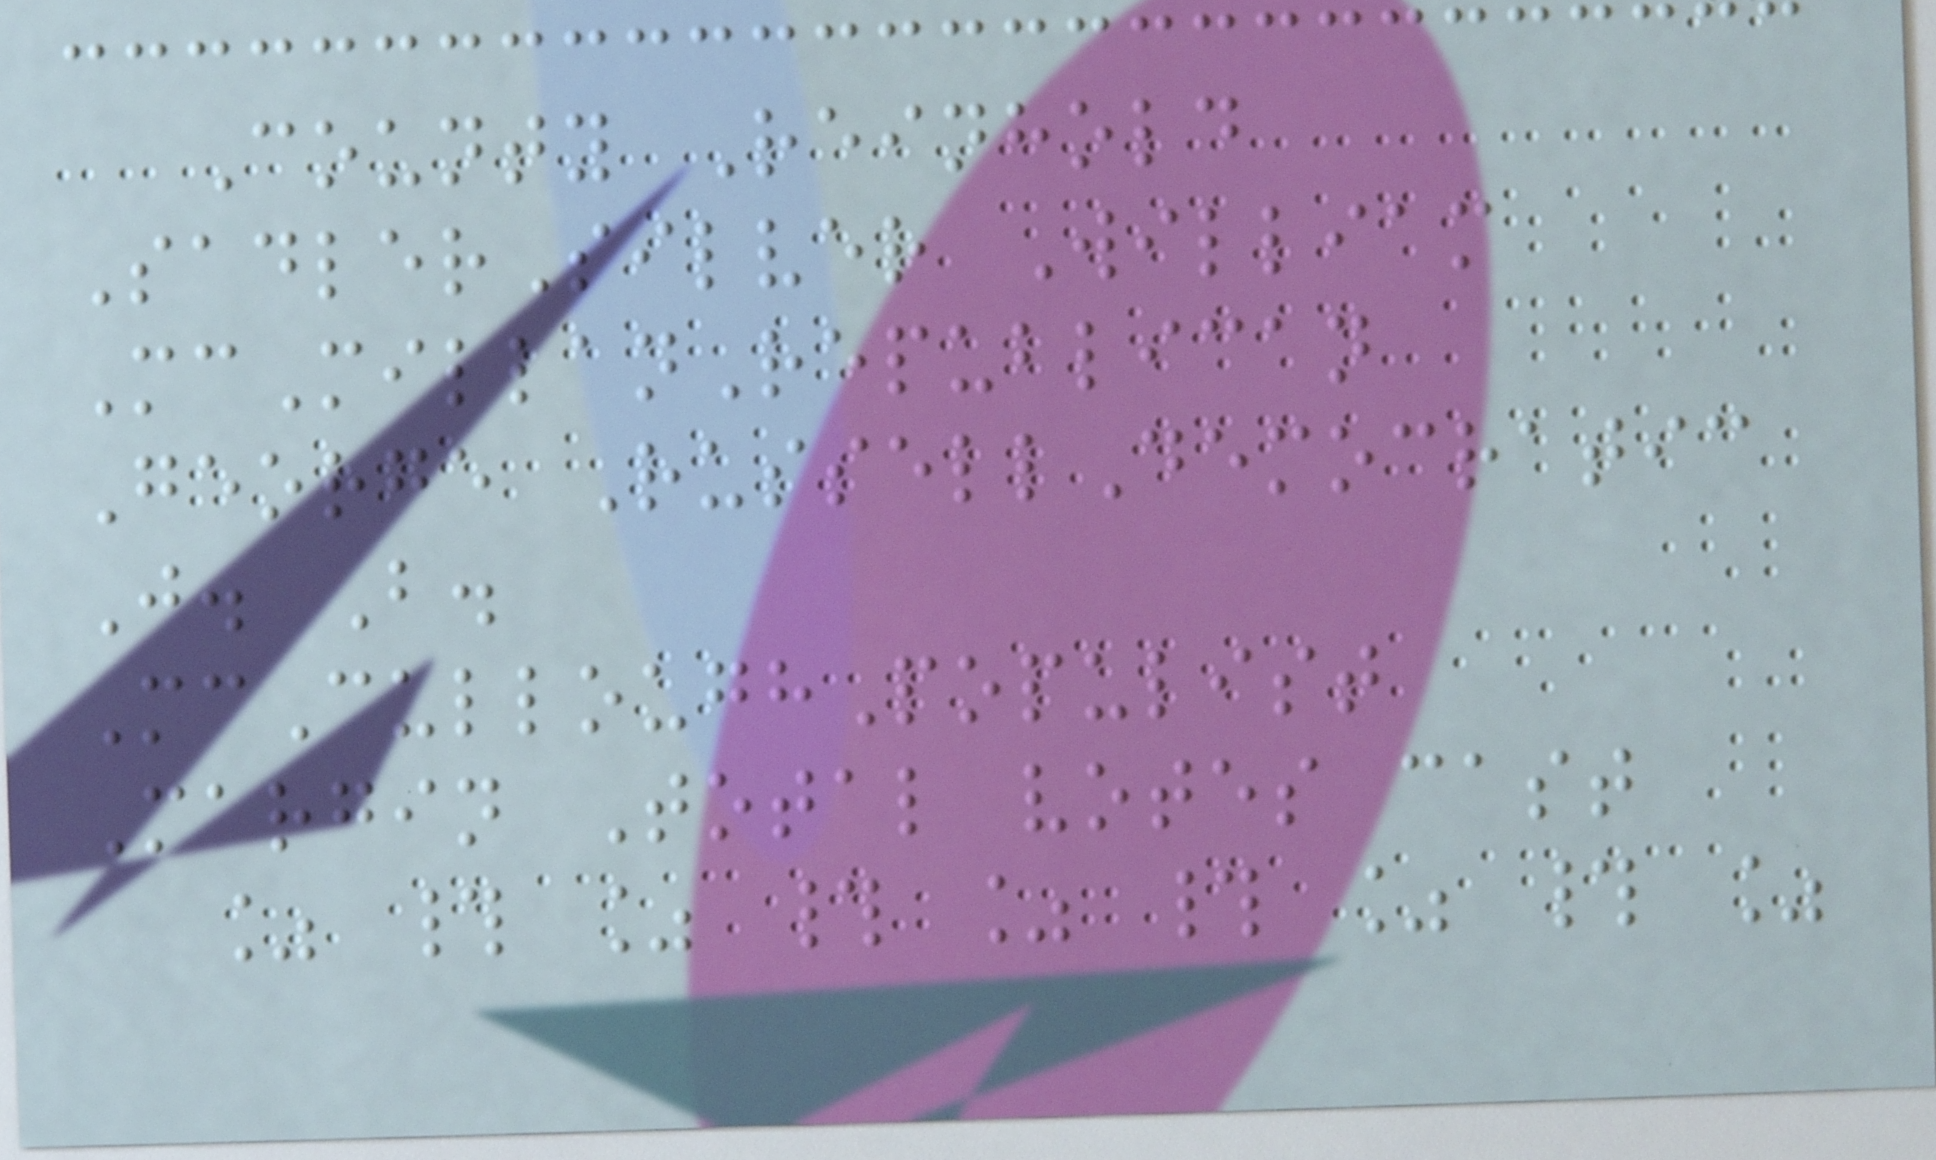County Reinhold
SadlerSilver William
McMillanRepublican
George RussellDemocratic
J. B.
McCulloughPopulist
Margin Total votes cast
% # % # % # % # %
